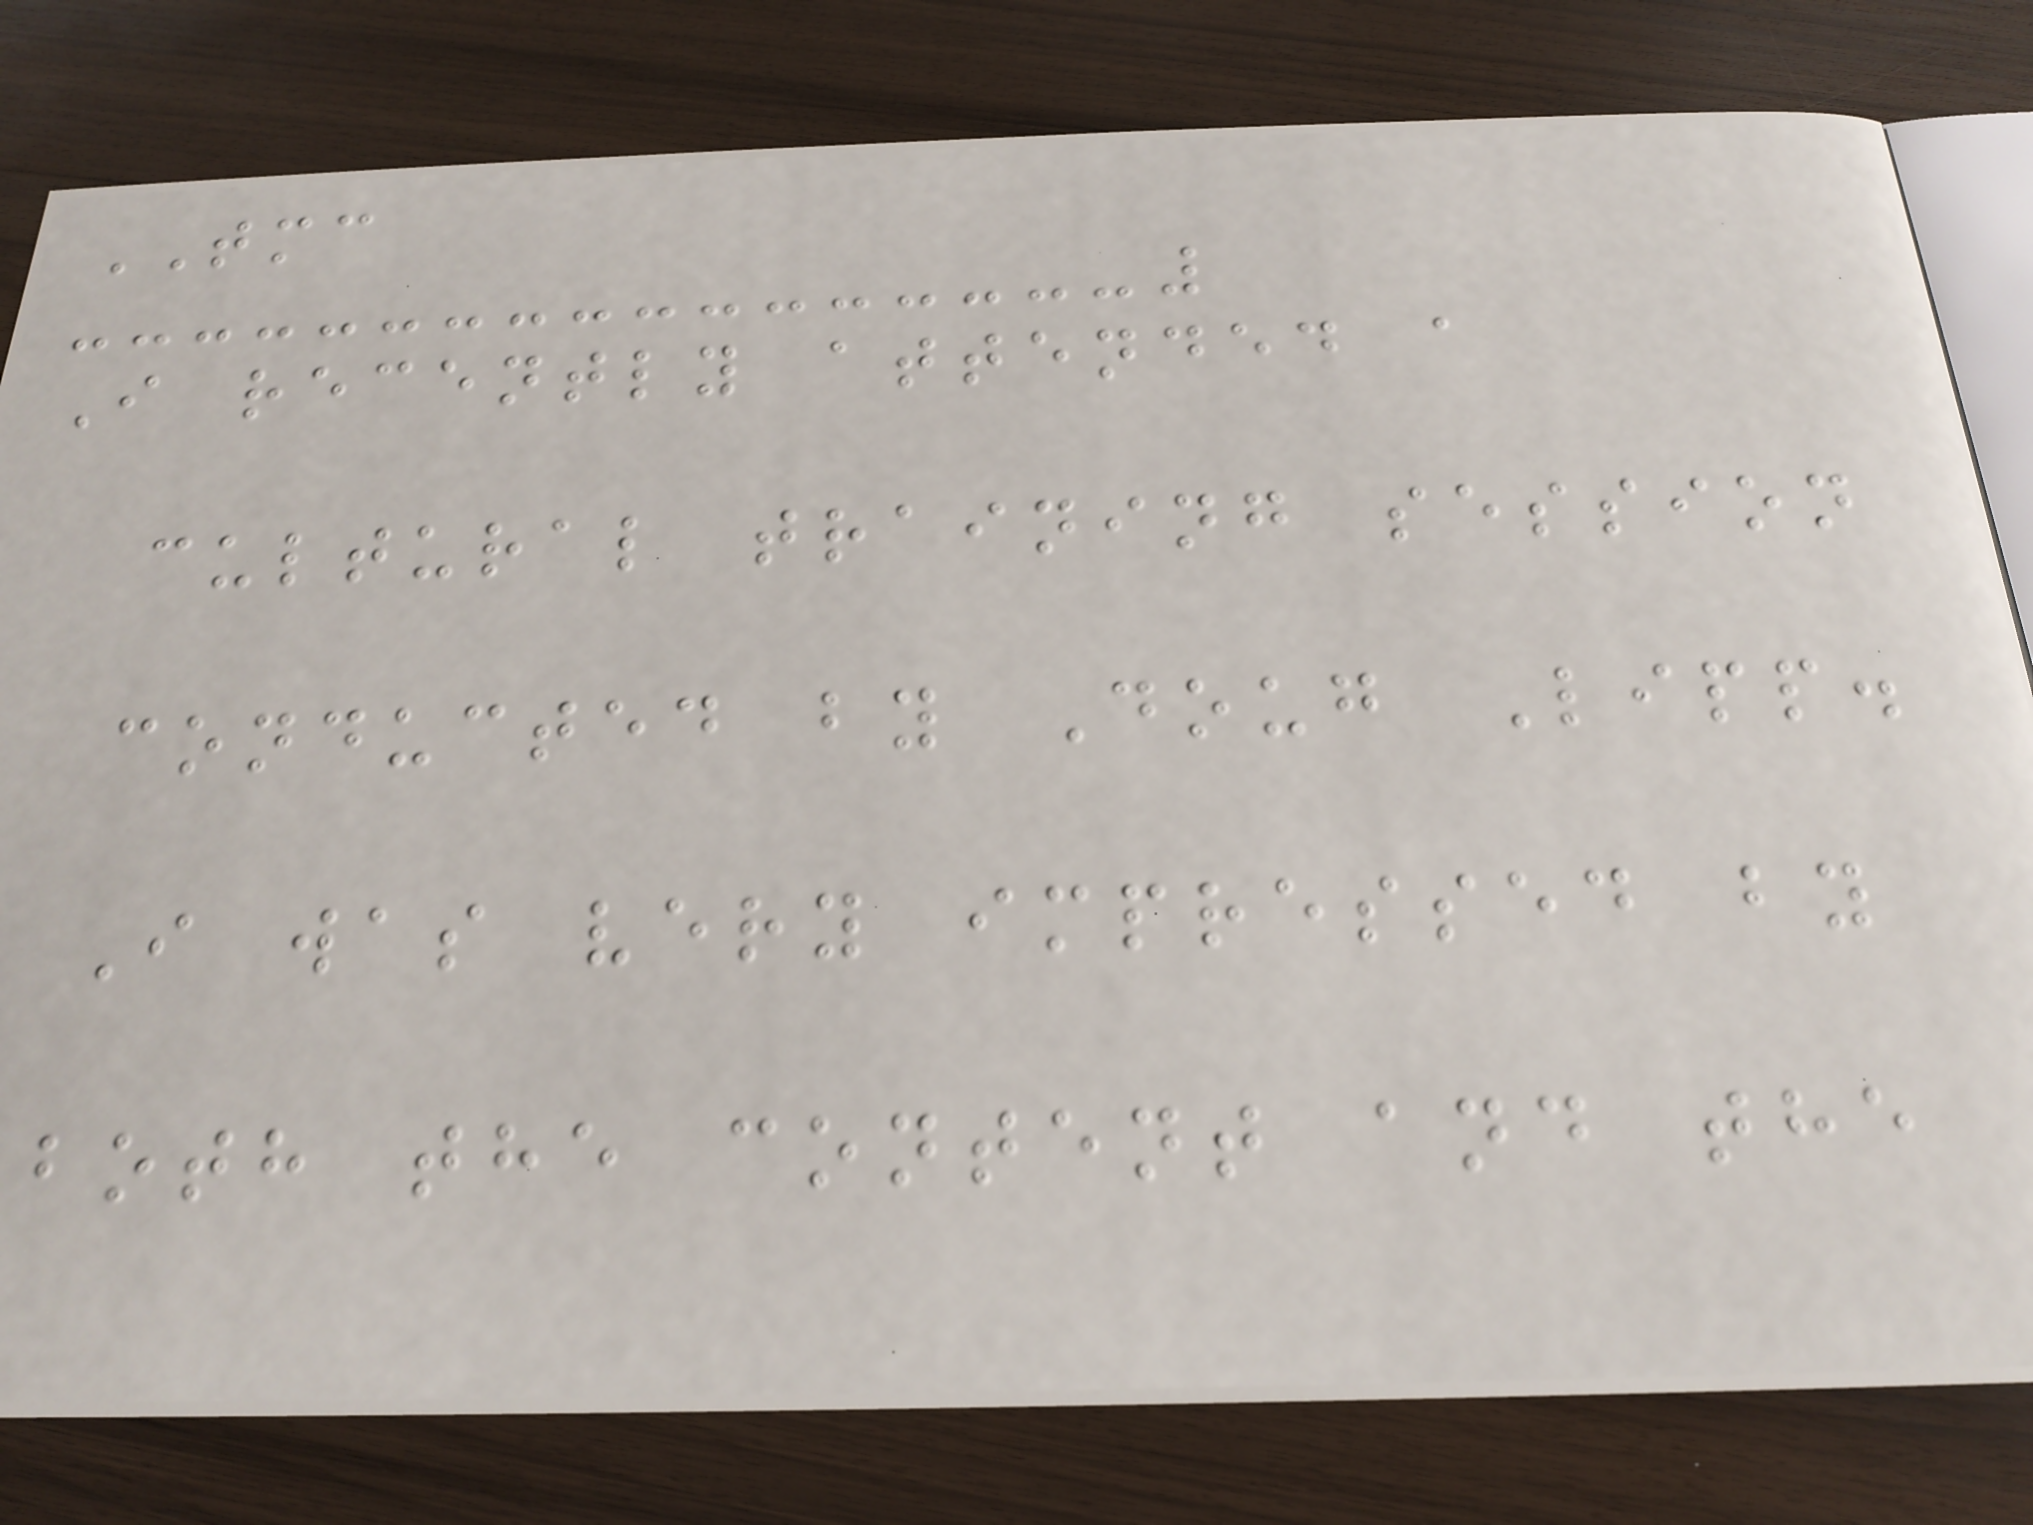TMC
I recently attended a
cultural training session
conducted by Doug Lipp.
I was very impressed by
both the content and the
